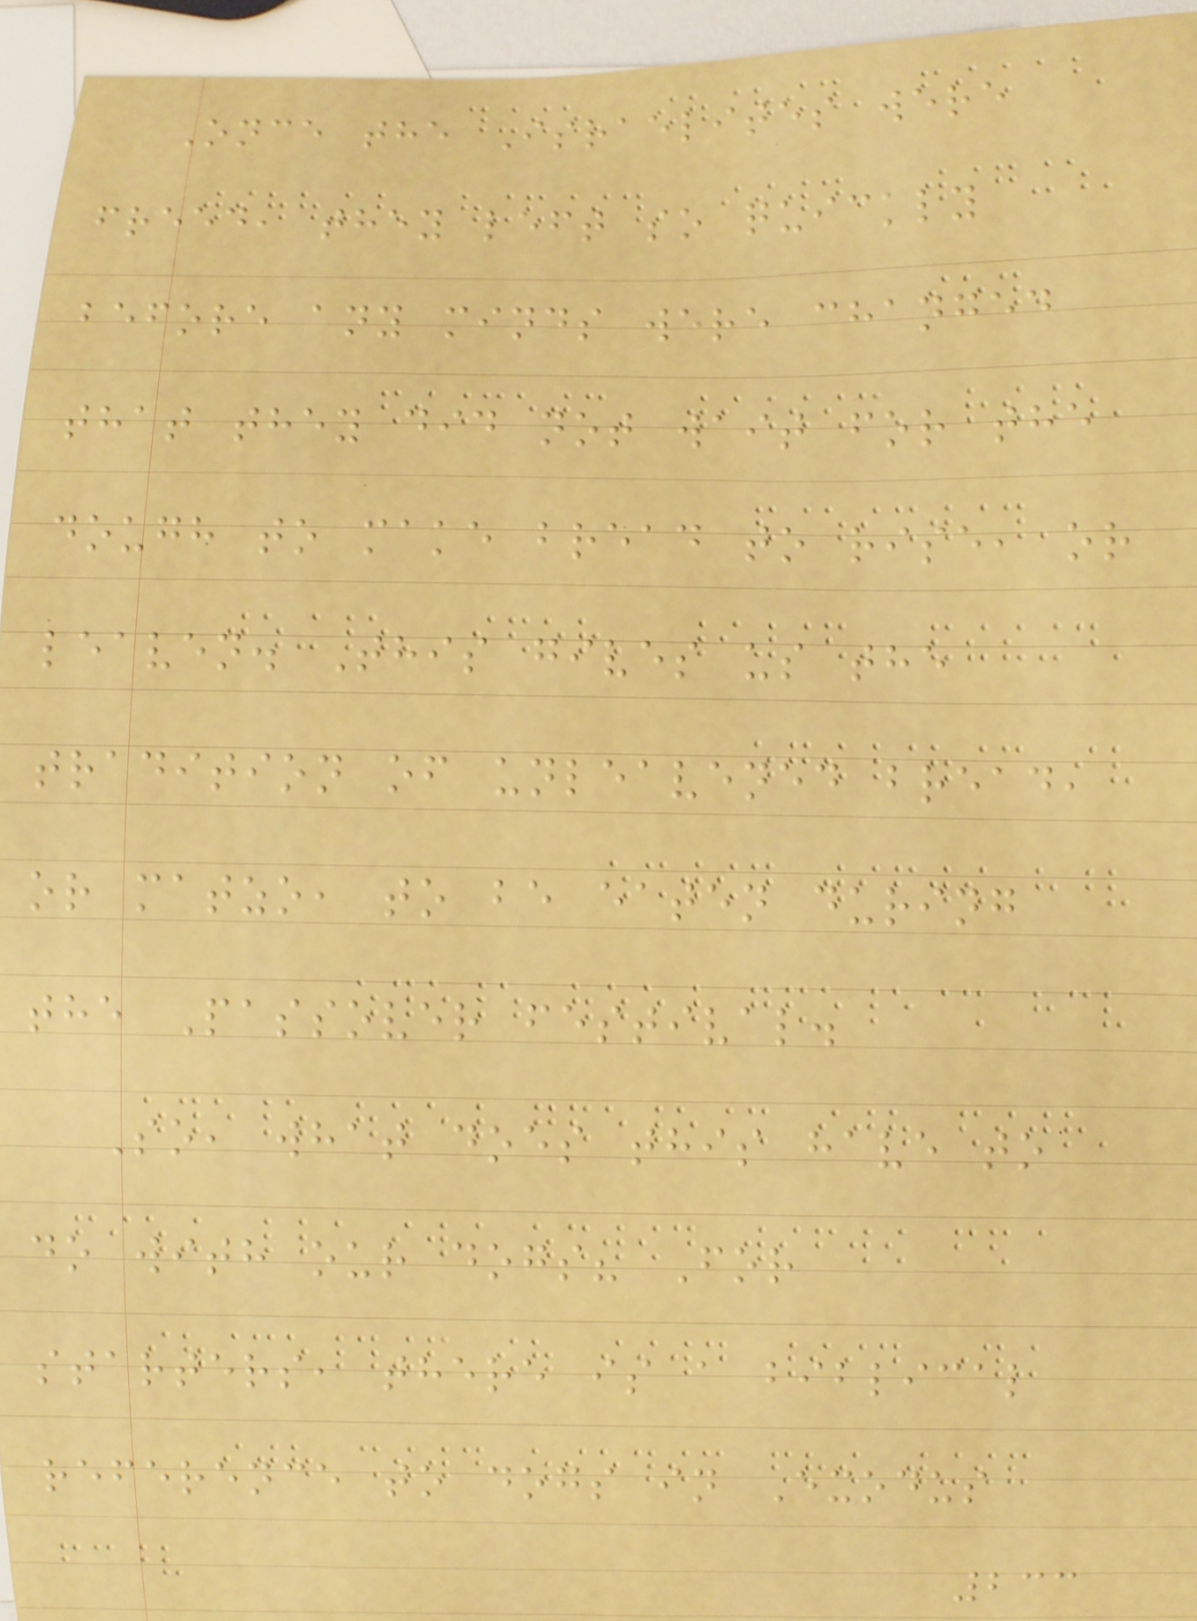Once the Israelites were
freed, they left so quickly
before any minds were changed
that they did not wait for the
dough to make bread to rise, or
leaven. This gives us the
tradition of unleavened bread,
or matzo, to be eaten during
the Passover festival.
So, what does this have to
do with our dogs? For
starters, there is a biblical
reference to dogs in Exodus
233
